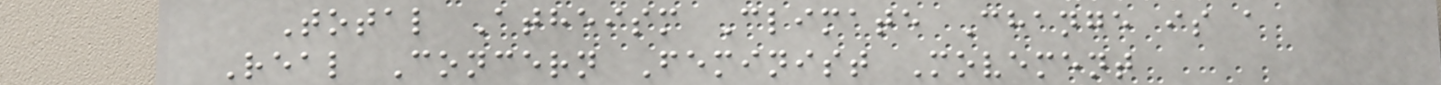Total Atheism Climate Change is a
Real Concern Feminist Movement
